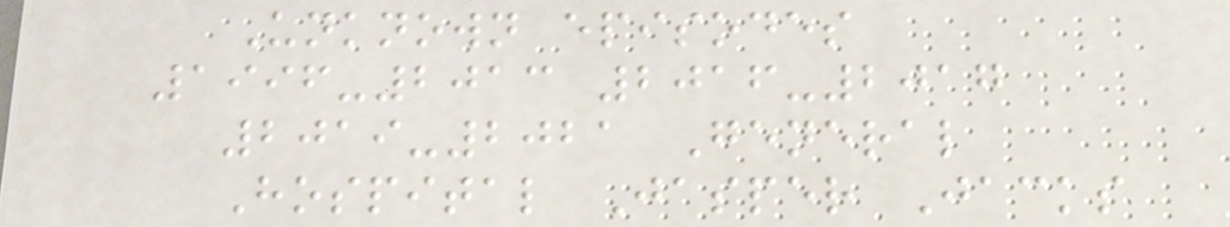Unknown episodes
1996-2013 2016-2017
2019-2021 General
Hospital Jasper Jacks
